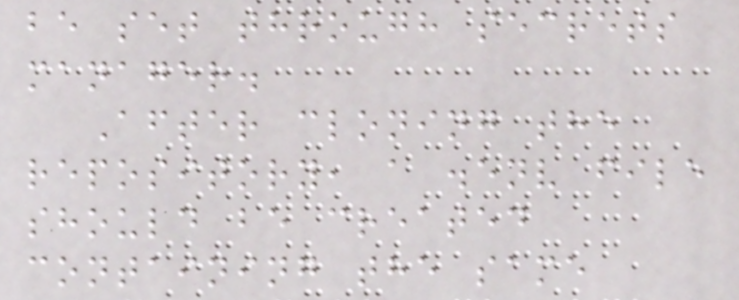be set through secrets
manager.
After cloning the
repository, a .env file
should be created
containing the same
